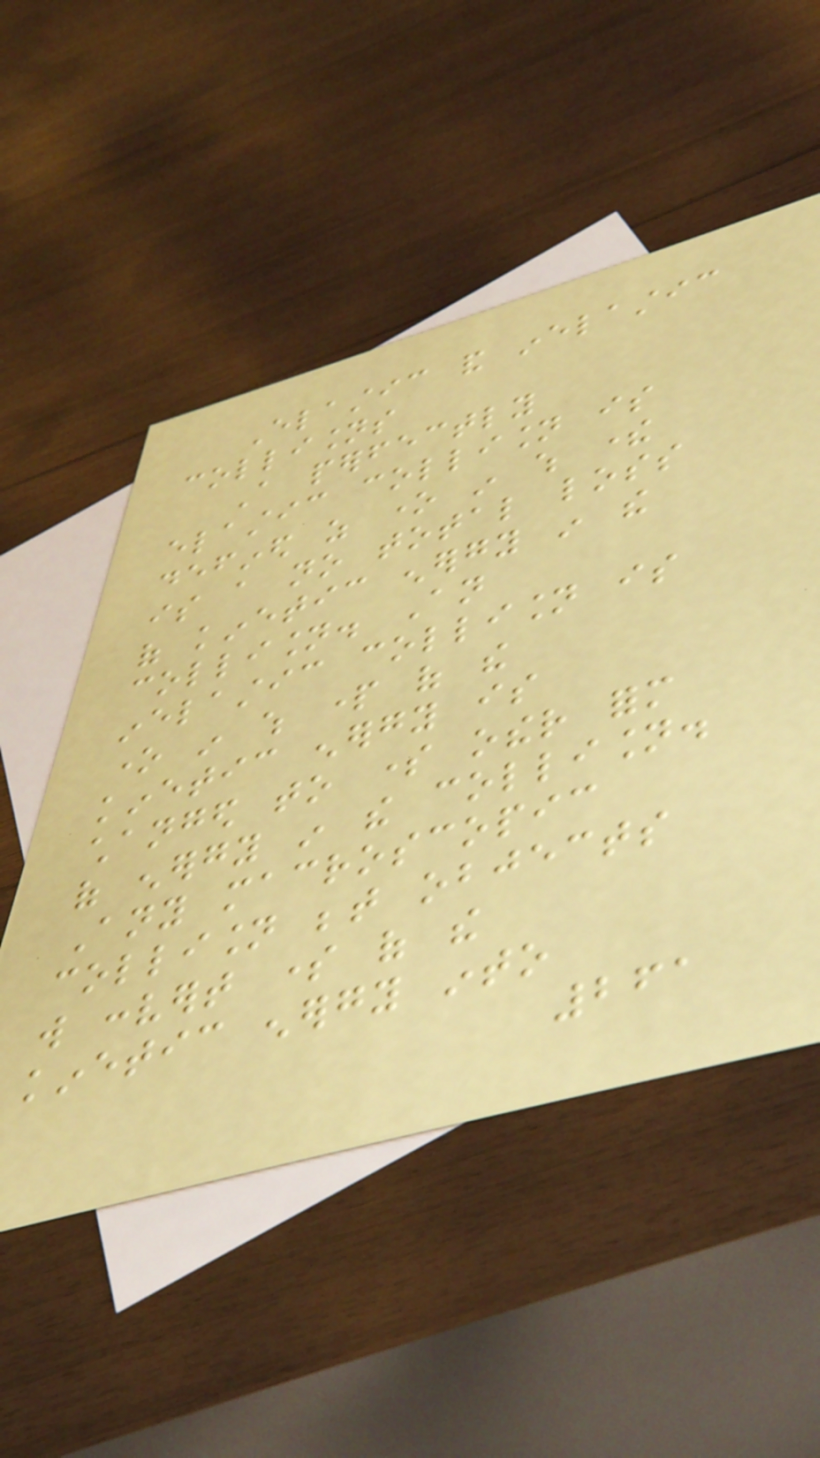Elastic and inelastic
collisions
A perfectly
elastic collision is
defined as one in which there
is a no total loss
of kinetic energy in the
collision. An
inelastic collision is
one in which part of the
kinetic energy is
changed to some other form
of energy in the collision.
Any macroscopic
collision between objects
will convert some of the
kinetic energy into
261
